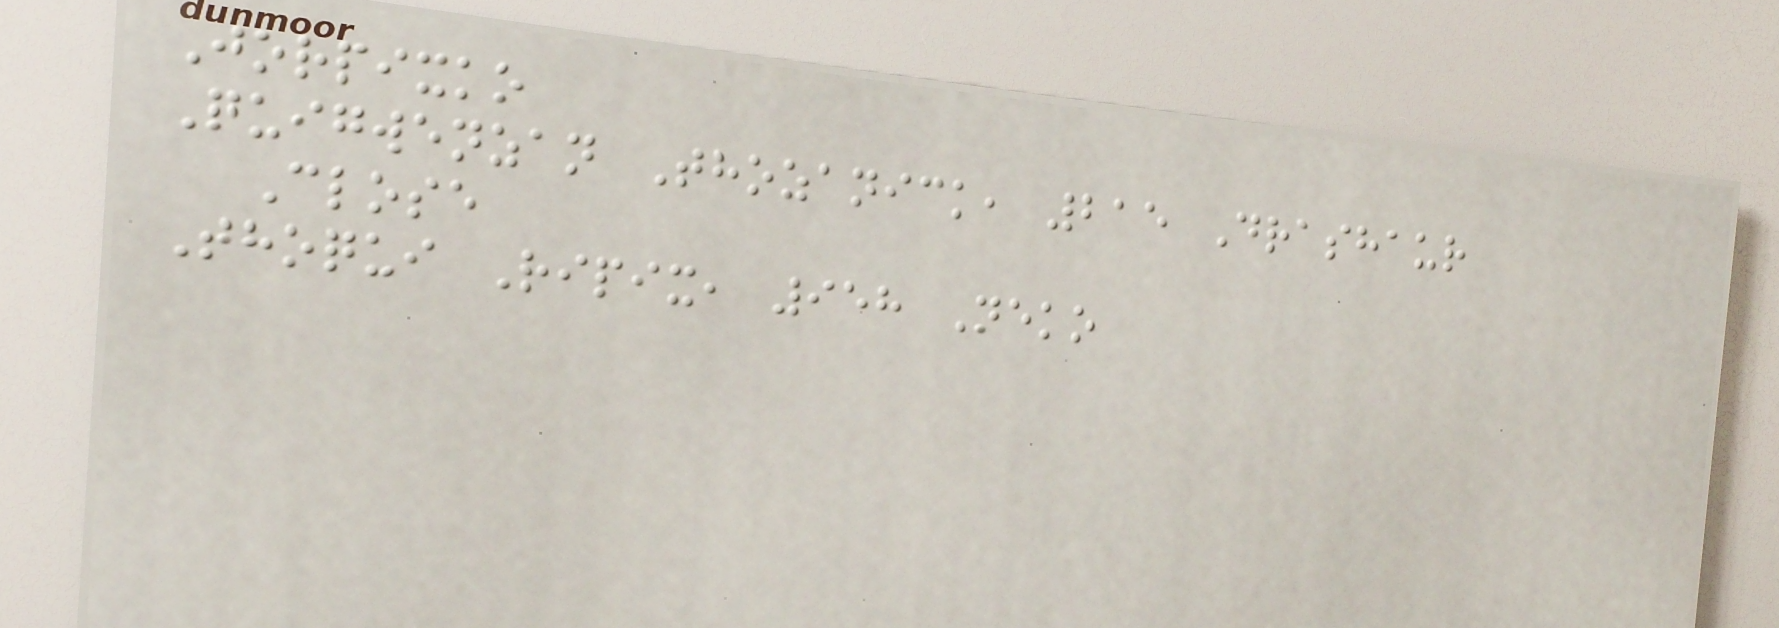Jorpixko
Quigwenzan Thozanick, 215 Drashaur
Close
Thoqui Ripix, 958 Neko
